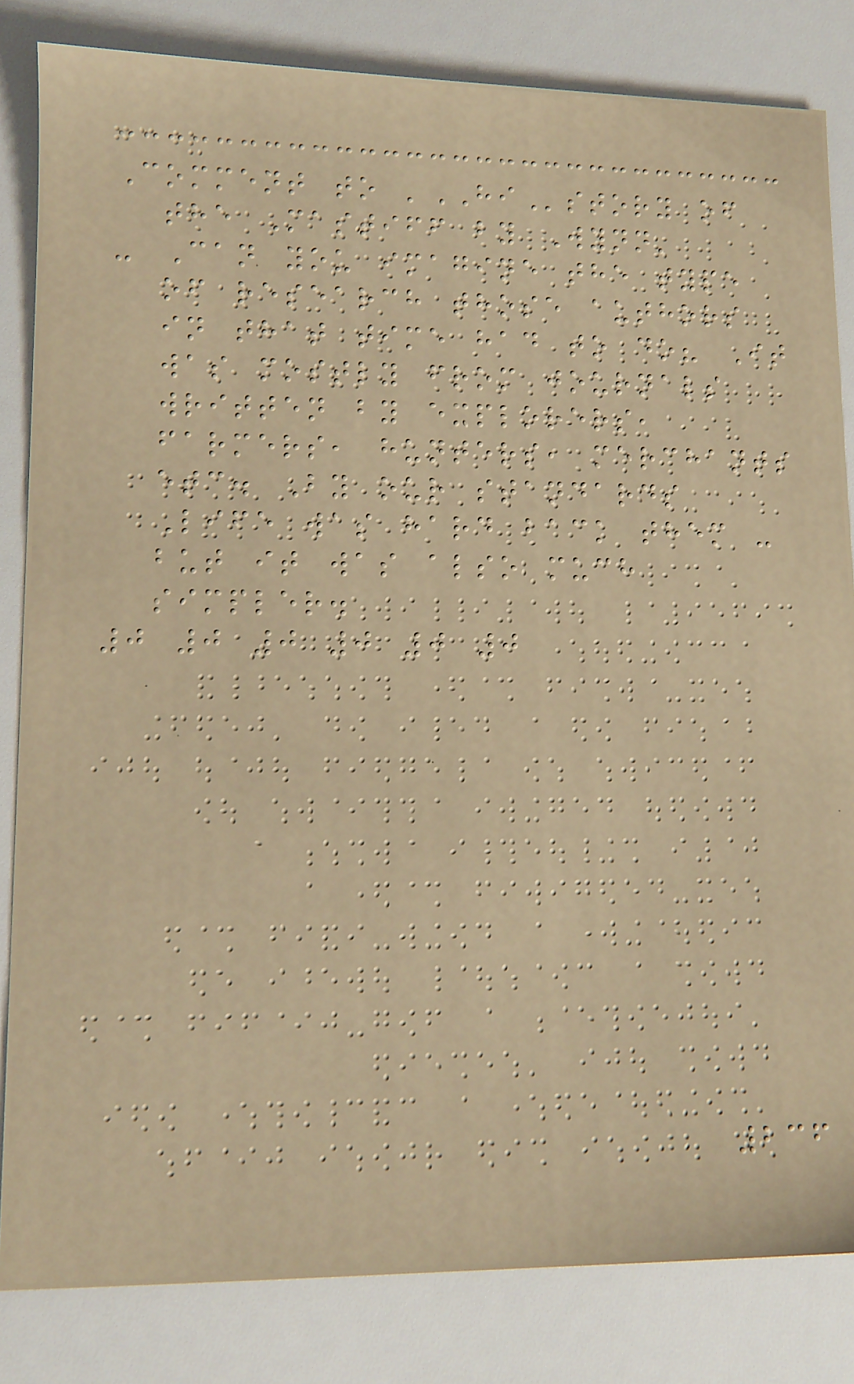Comment to 'HIstory of
the Mastiff by Wynn'
- Can you imagine the type
of research those authors
in that time had to do? It
was mostly from journals
written by explorers,
farmers, hunters, merchants
etc. By our standards
Life was hard back them -
but it was also much
simpler.
0 0 0 0 0 0
236
